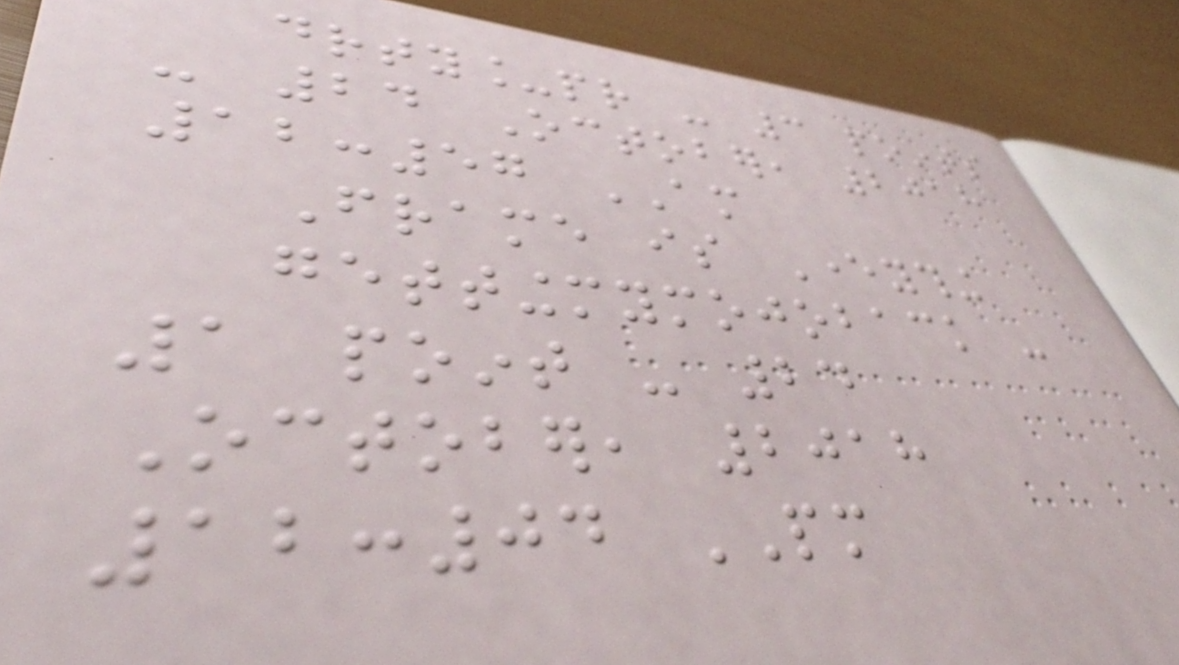drty_pr - 3 points
- 24 October, 2018
12:57 AM
Frame is Everything
gettingmymojoback -
1 point - 24
October, 2018
12:04 PM
